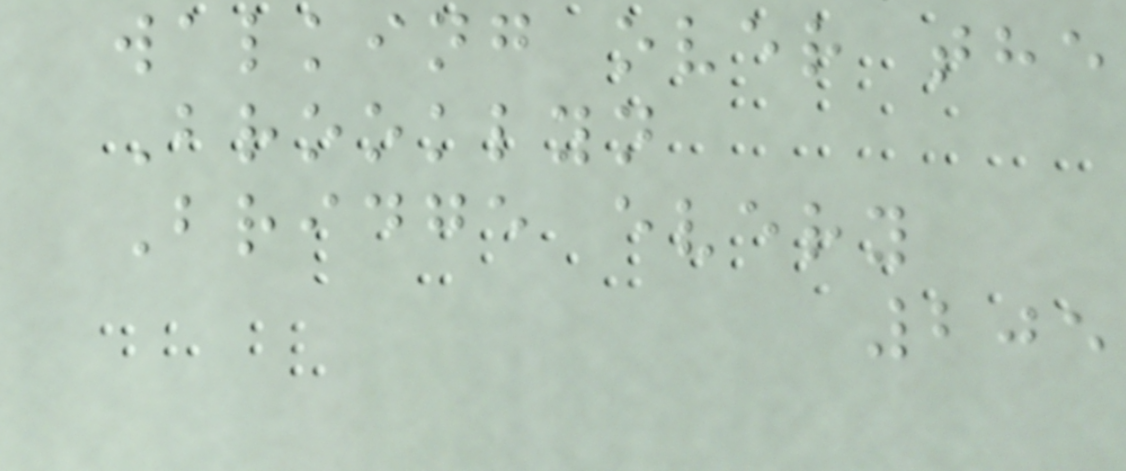walking over the
Brooklyn
Bridge every
205
